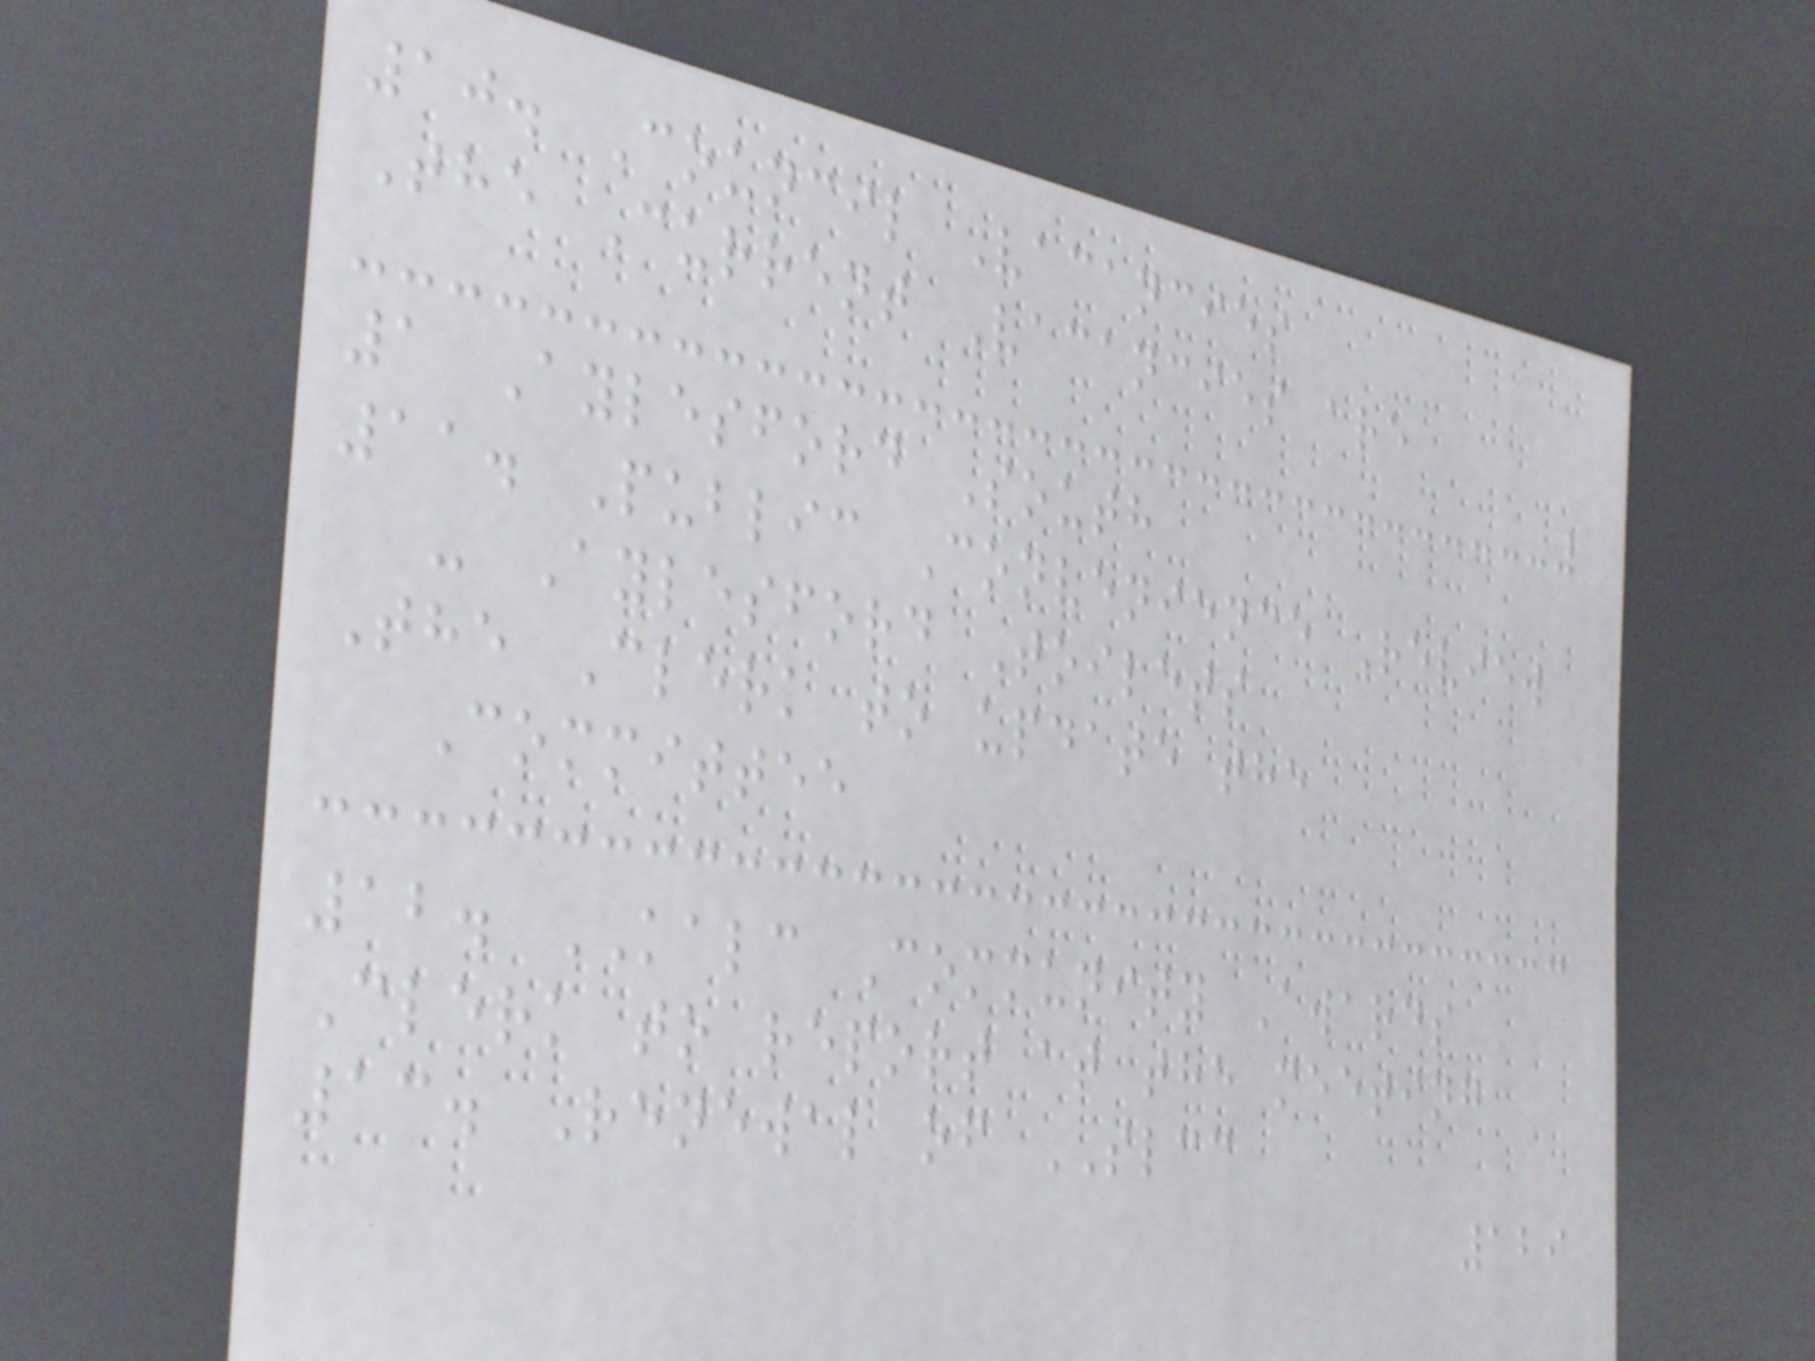10. Council Vacancies
The Current Vacancies are
1 Aylesford South
11. Public Convenience Review
- Aylesford Toilets
The Clerk to update the
Committee
12. KALC Community Awards
Clerk to report at the meeting
13. Renewal of SLCC
129
